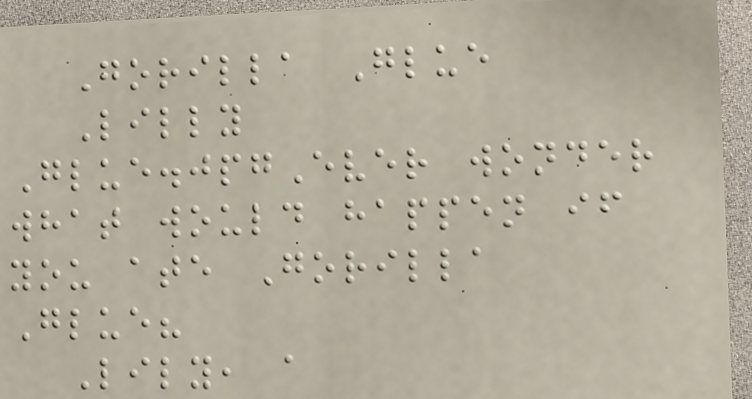Gorilla Glue
Lilly
Glue.jpgEver wonder
what would happen if
you ate Gorilla
Glue?
Lily, a
